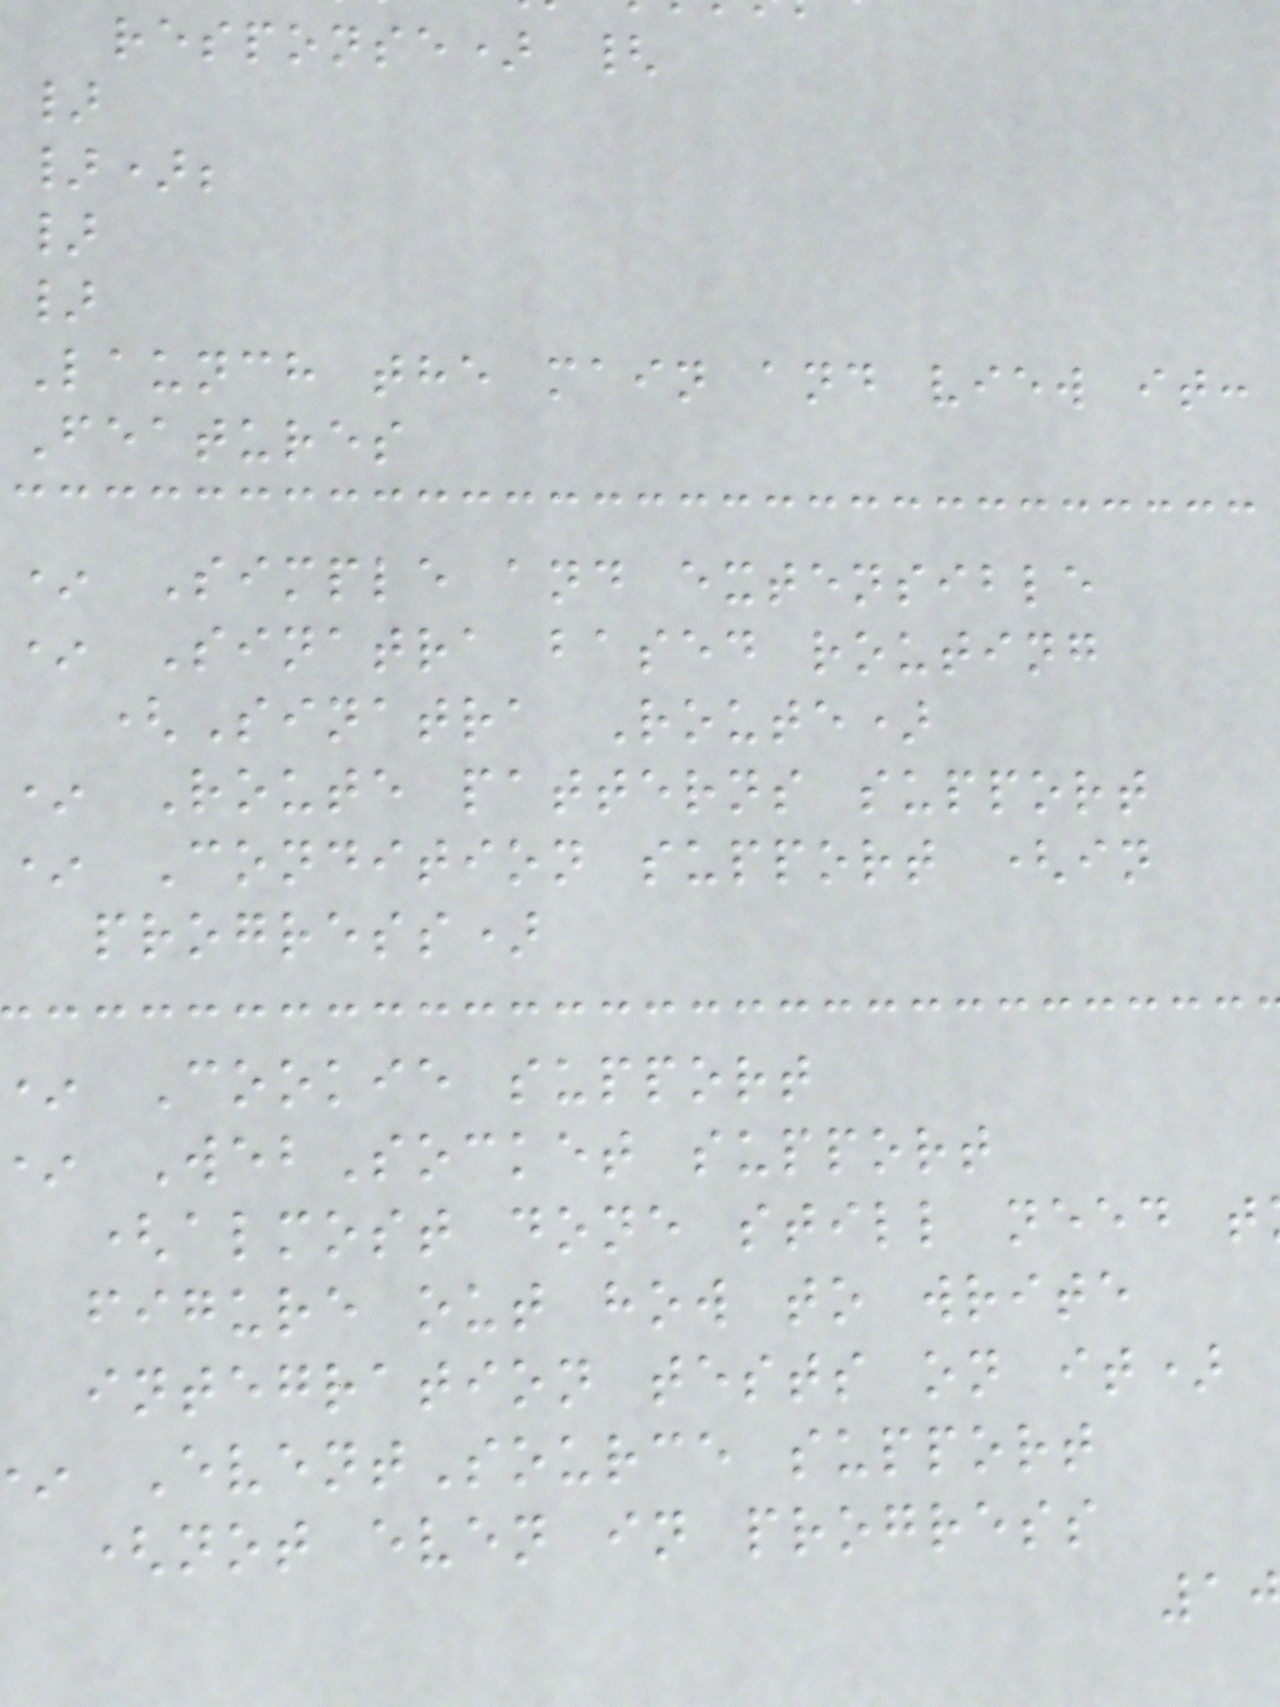response) {
}
});
}
}
Launch the main and view it:
Features
* Simple and extensible
* Sinatra based routing
(Sinatra Route)
* Route patterns support
* Condition support (in
progress)
Cookie support
WebSocket support
(almost done still need t
figure out how to write
integration tests on it)
EventSource support
(not even in progress
